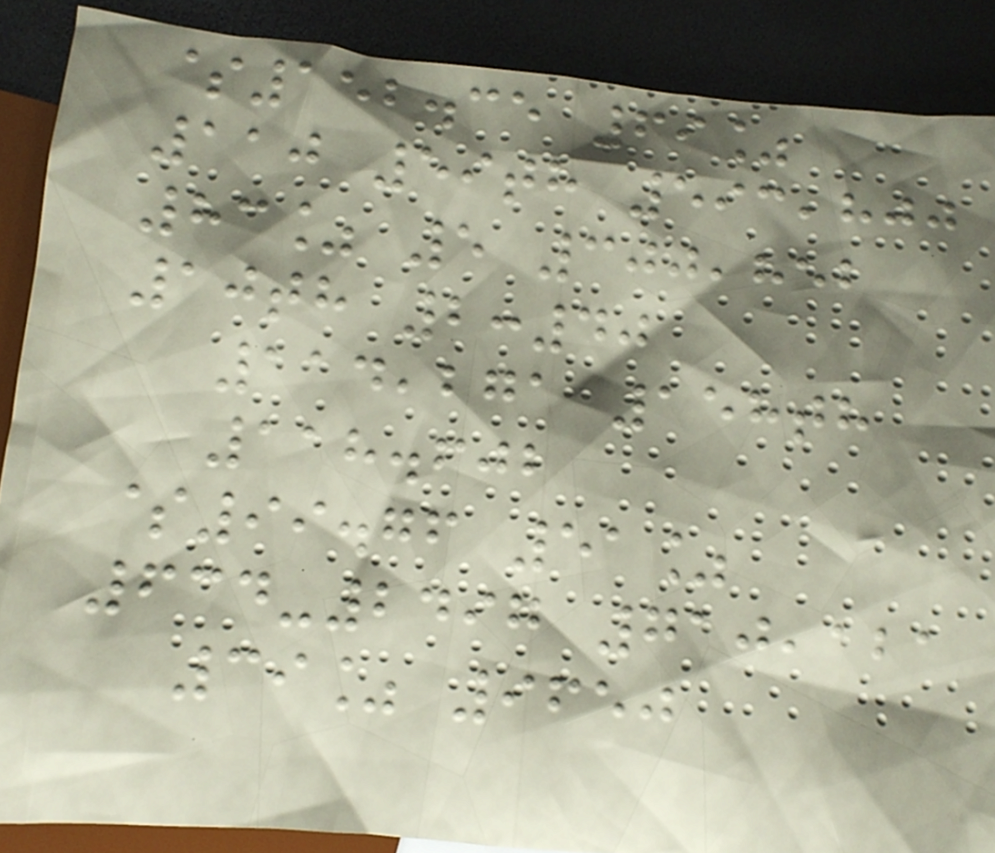$152.35 69%
110 59th 593,800
83% 5 300,852
10th 2:40
114,271 158th
118.602
$99.76 51%
634-2497 710,121
39% 9650
